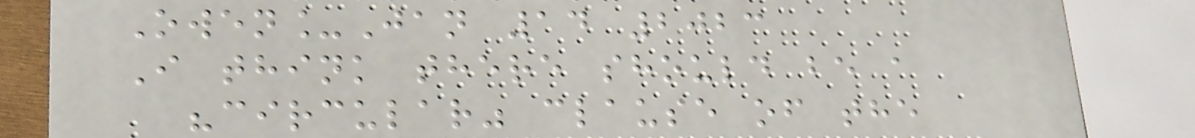Owen_Jan 14 2023
I think there should be a
"circular" clause of the
